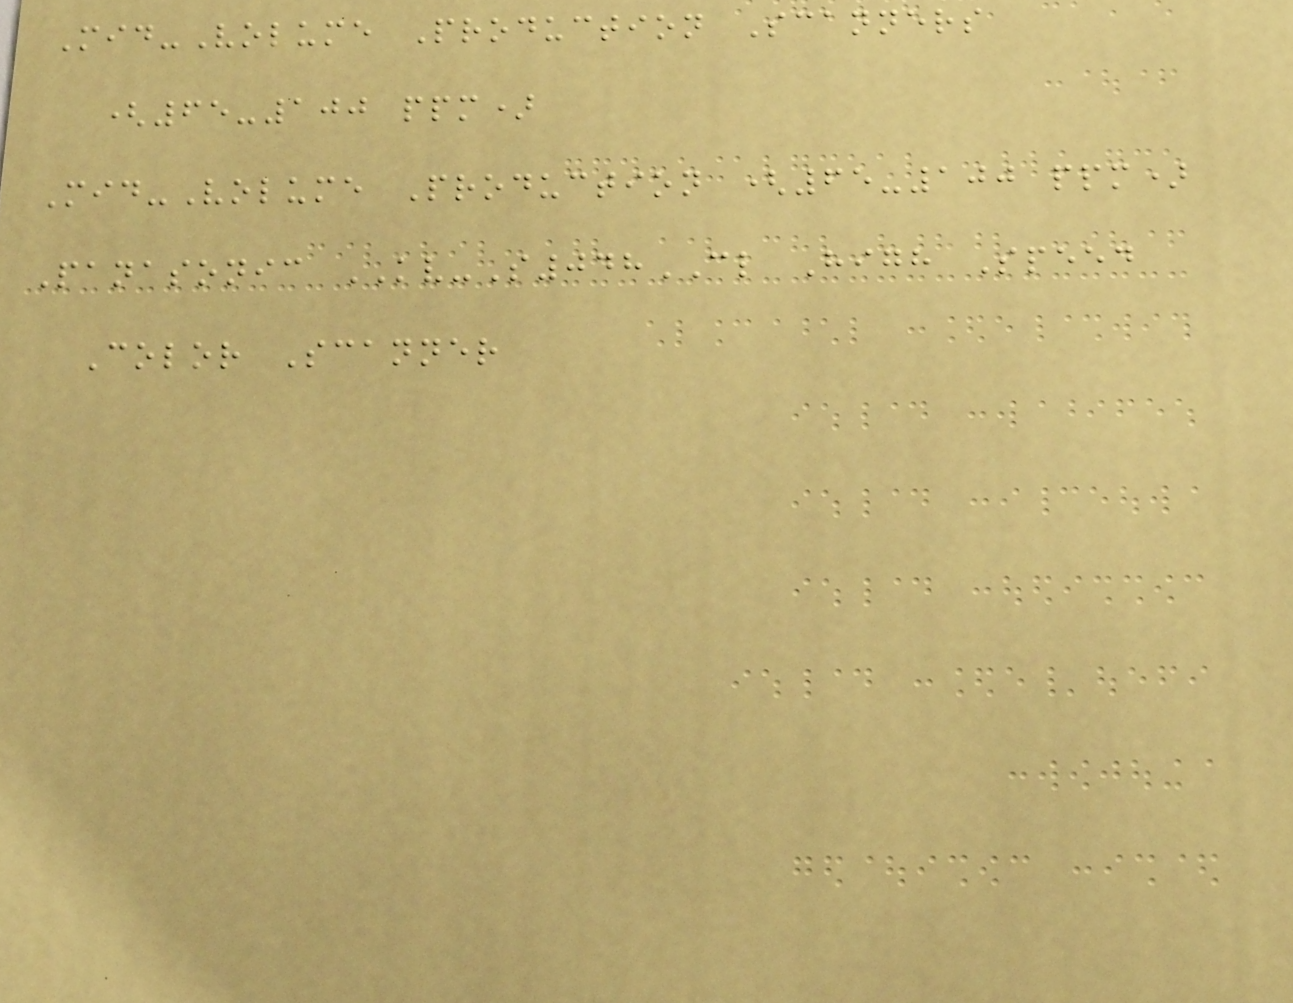Mid-Volume Production Scanners
(65-100 ppm)
Mid-Volume Production (65-100 ppm)
Panasonic KV-S048CL High Speed
Color Scanner
